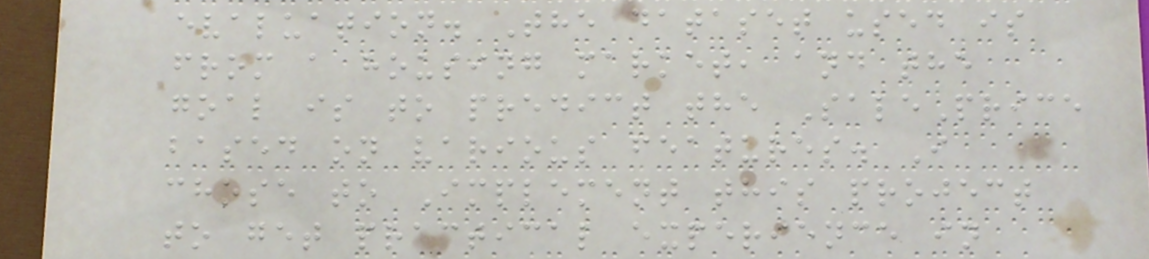evaluation. The dataset used is
from a housing market, and the
goal is to predict the SalePrice
based on various features. I
chose to Implement this project
to get practical experience in
